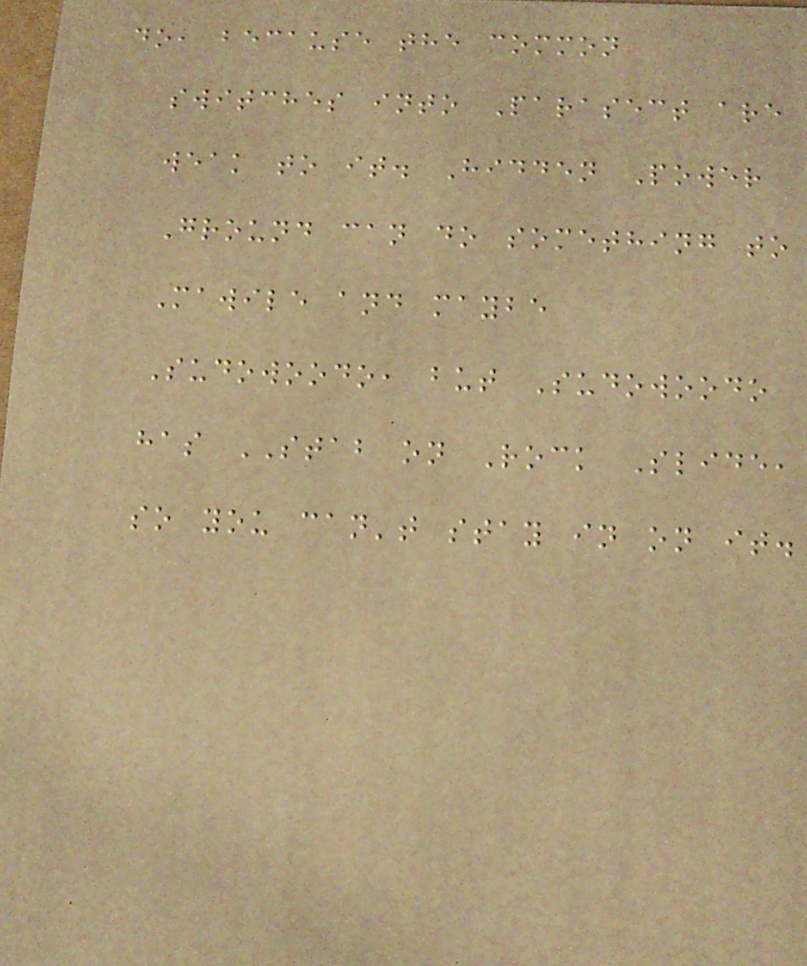do, because the common
switches into Parasect are
weak to it. Hidden Power
Ground can do something to
Mawile and maybe
Sudowoodo, but Sudowoodo
has STAB on Rock Slide,
so you can't stay in on it.
